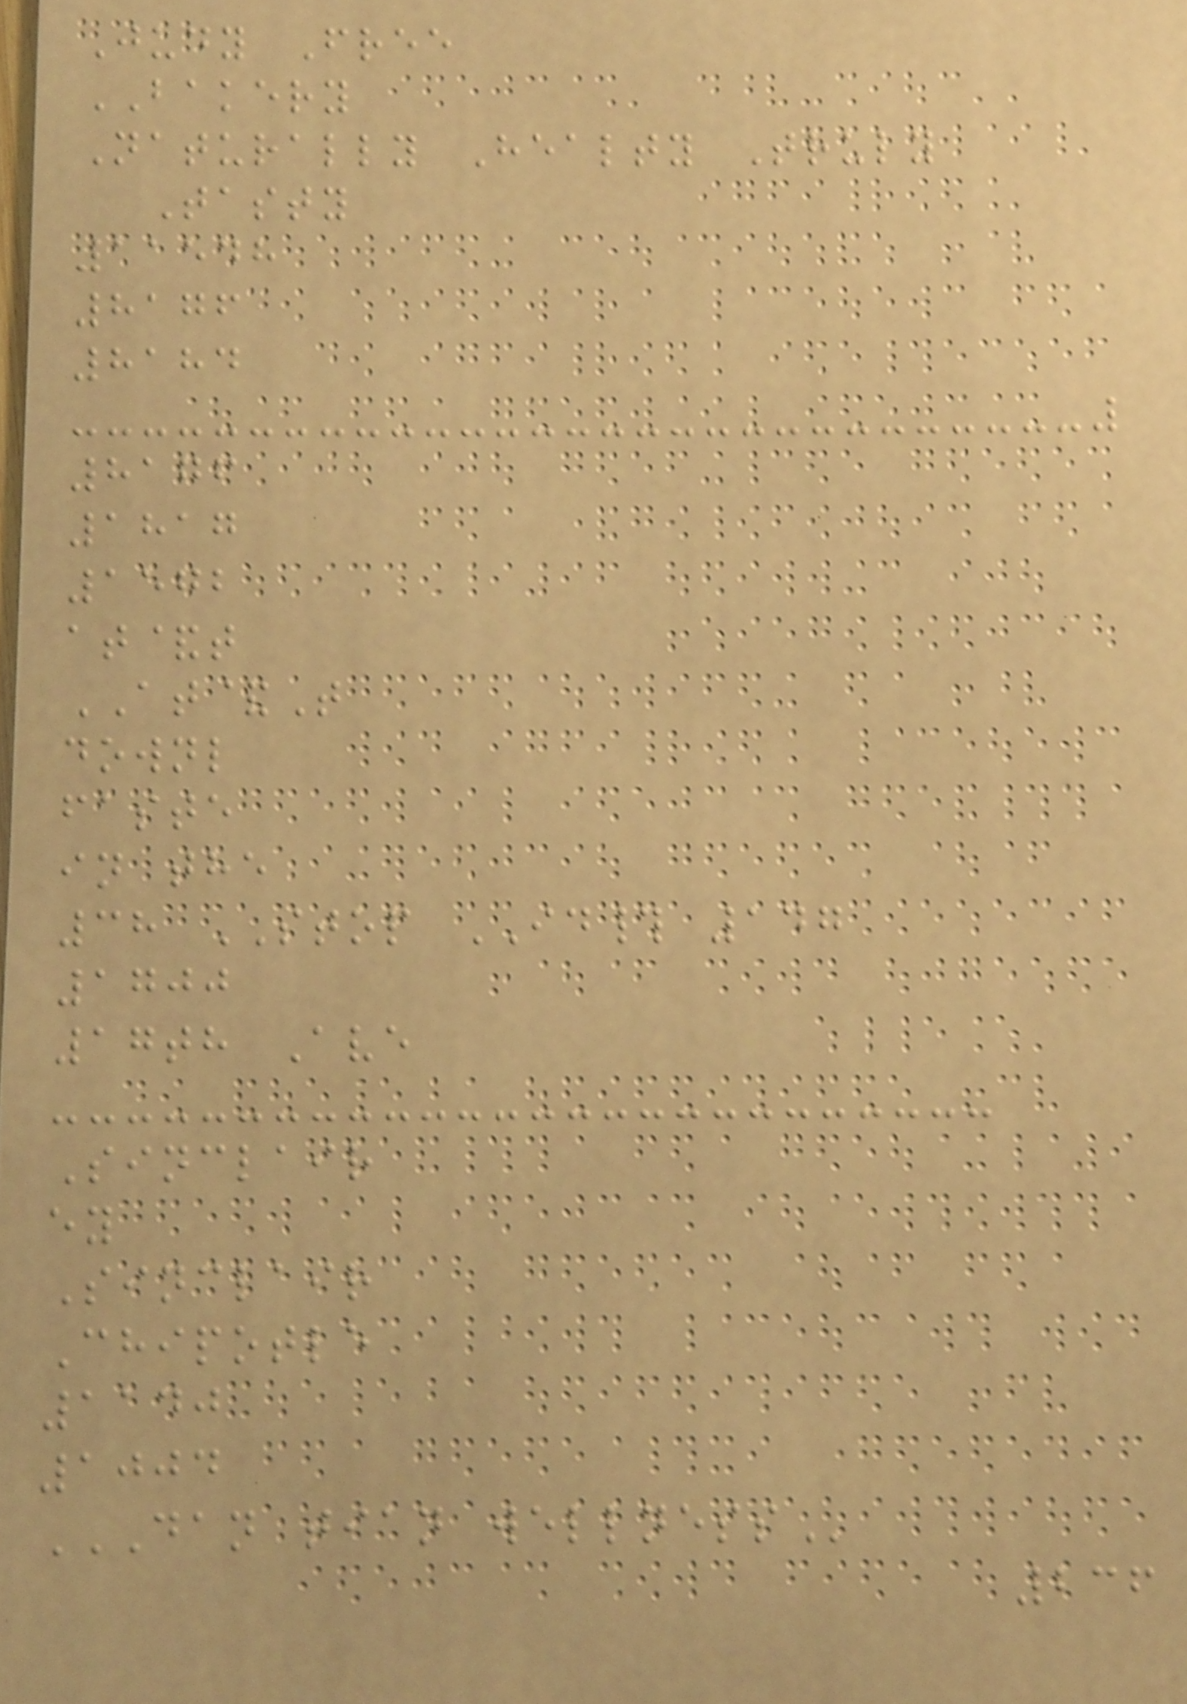Judy Free
BAKERY
Naturally Healty Truly
Tasty
11548
8176
8184
8176
1817
1572
at&t
AT&T
downl
faste
in the
38 STOP ID# 147
1700
17th Ave
Sinclair
ey
Sinclair
Chipotle
1140
1004
DAN TIAN WELLNESS
236
